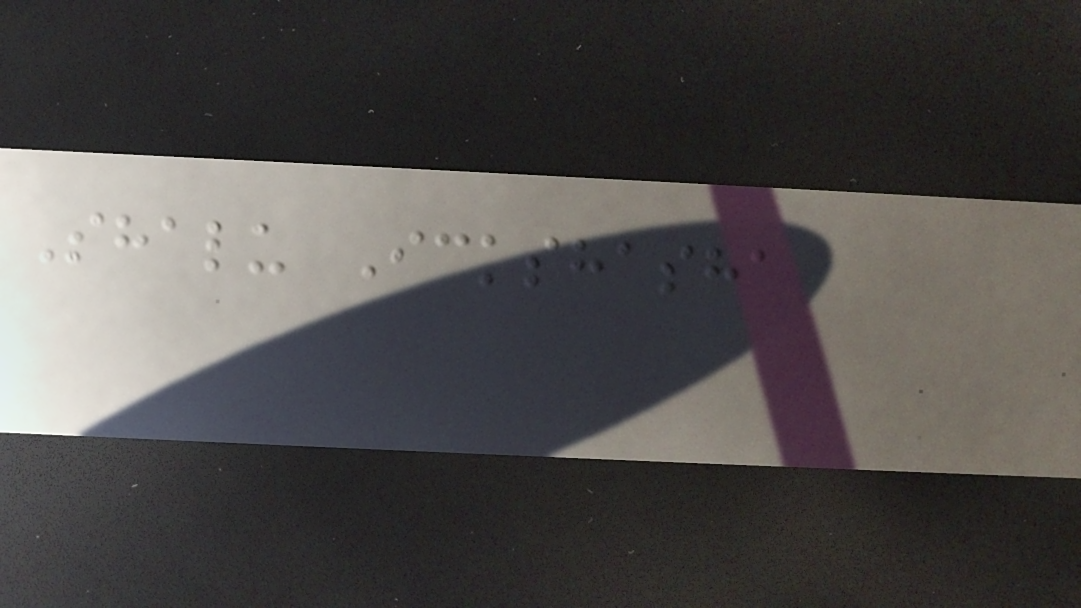Shalu Ickshasha
